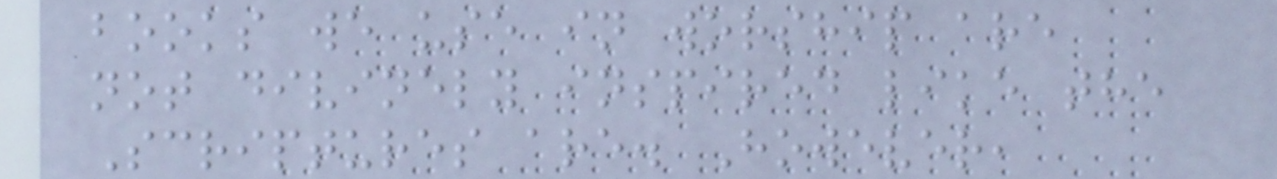books we use in worship are
not divinely inspired like the
Scriptures are. However,
